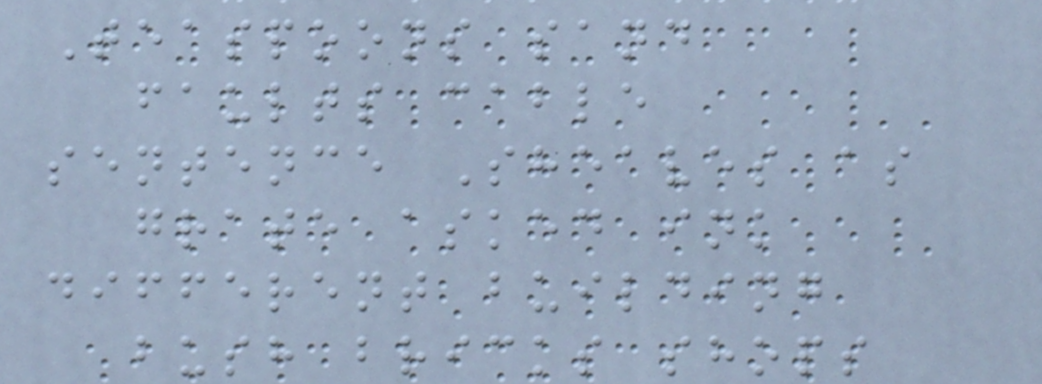Teaspoons sand
faults cable
sentence Sheaves as
grate asked ink
different building
bush bricks shops
